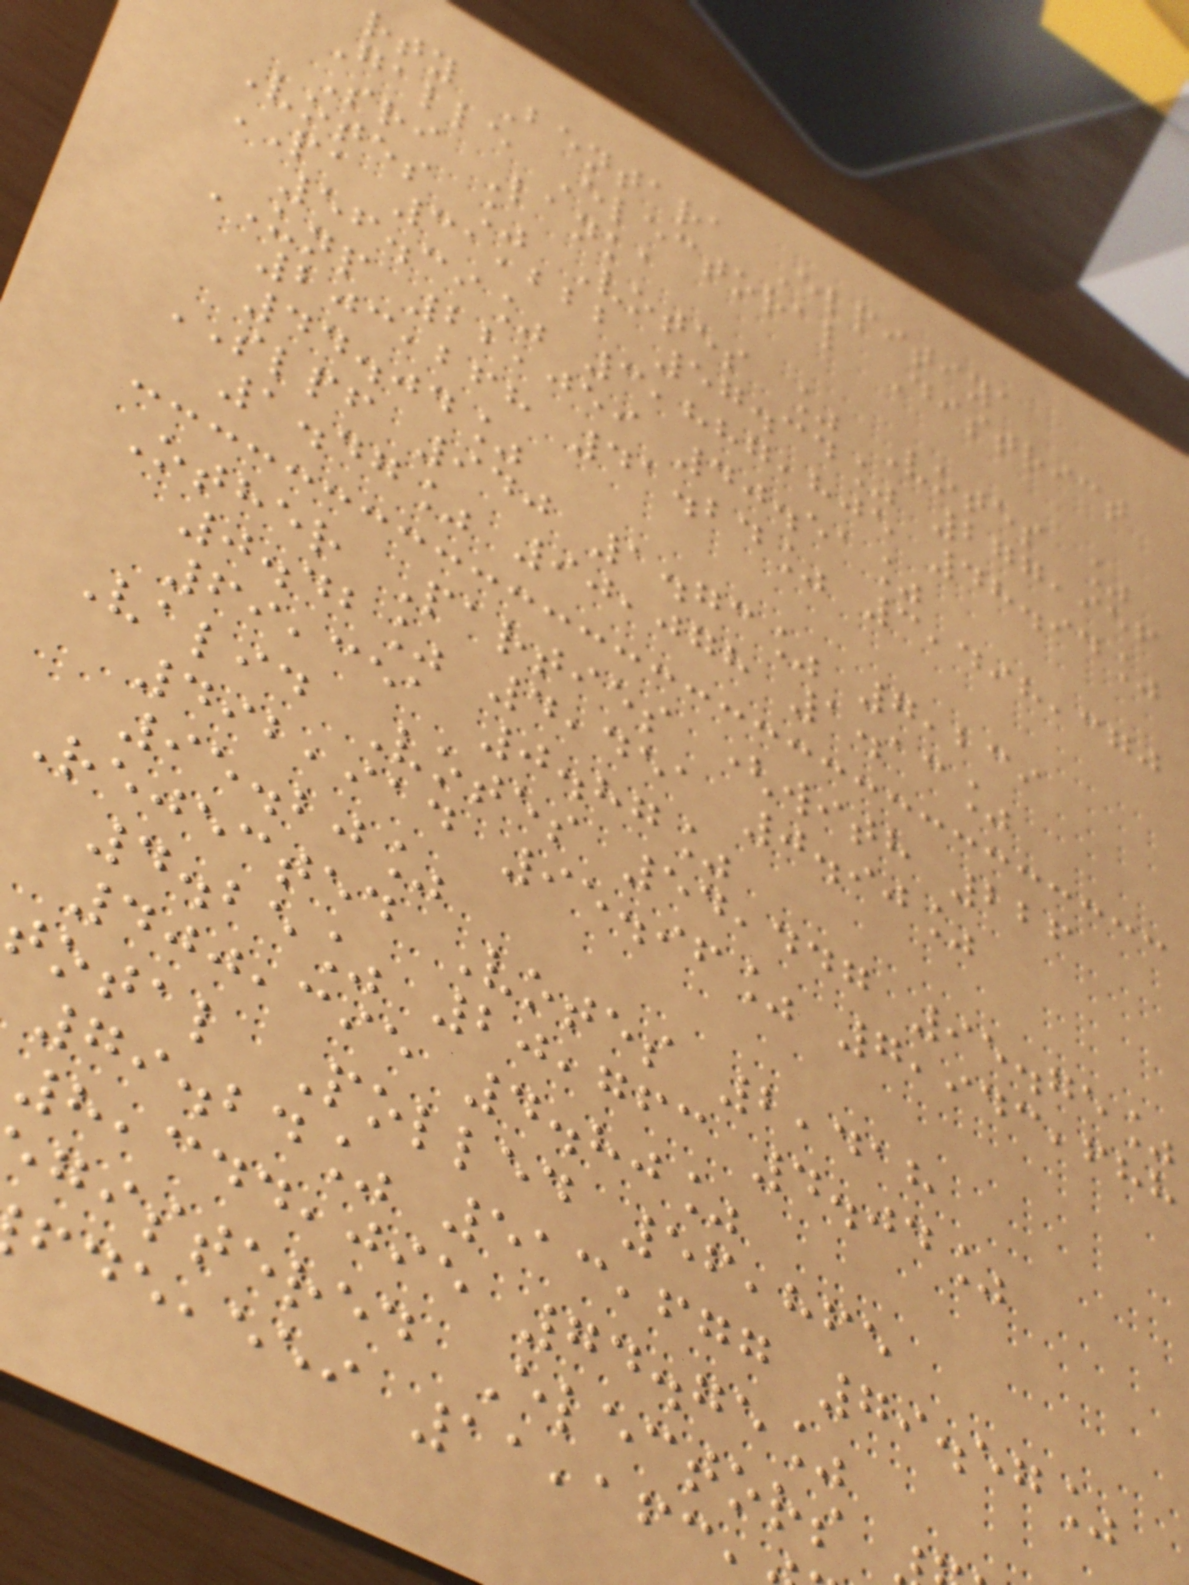rty Bentara Elpitiya
Galle Electoral District
Sri Lanka
Votes % Votes % Votes %
PA 31,222 57.34% 277,956
56.39% 3,887,805 48.94%
UNP 22,059 40.51%
203,268 41.24% 3,498,370
44.04%
SLPF 940 1.73% 7,239
1.47% 90,078 1.13%
Other Parties (with 226
0.42% 4,451 0.90%
69,351 0.87%
Valid Votes 54,447 95.75%
492,914 95.96% 7,943,688
95.20%
Rejected Votes 2,418
4.25% 20,763 4.04%
400,395 4.80%
total Polled 56,865
79.24% 513,677 79.57%
8,344,095 74.75%
gistered Electors
,eei 11,163
